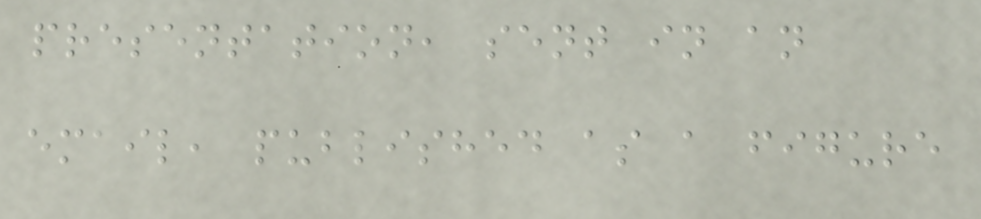presentation, sent in an
email, published as a figure
